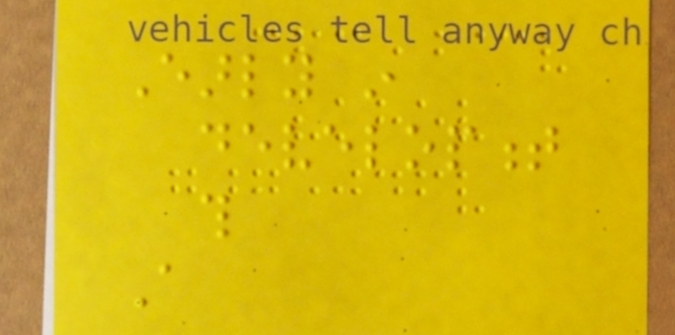Early in
development
this
A
